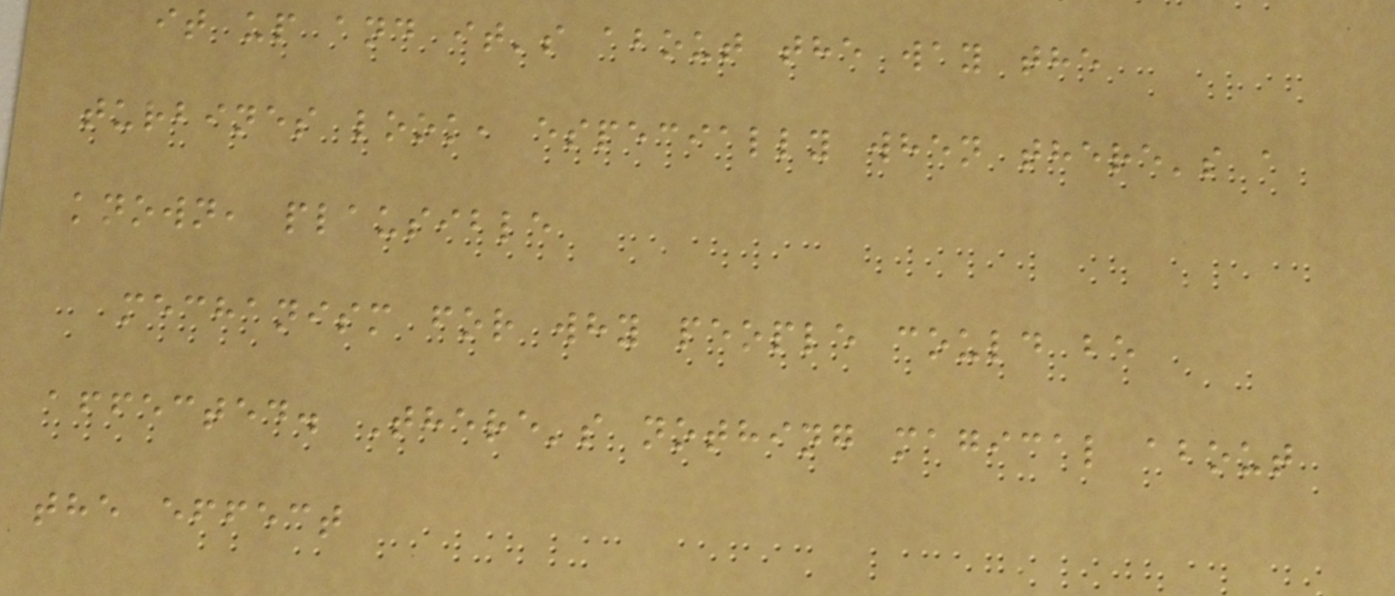it up and it's about the way the
turbines look, especially when there's a
known, plausible
mechanism for why people could be
affected. There's nothing magical about
the effect
